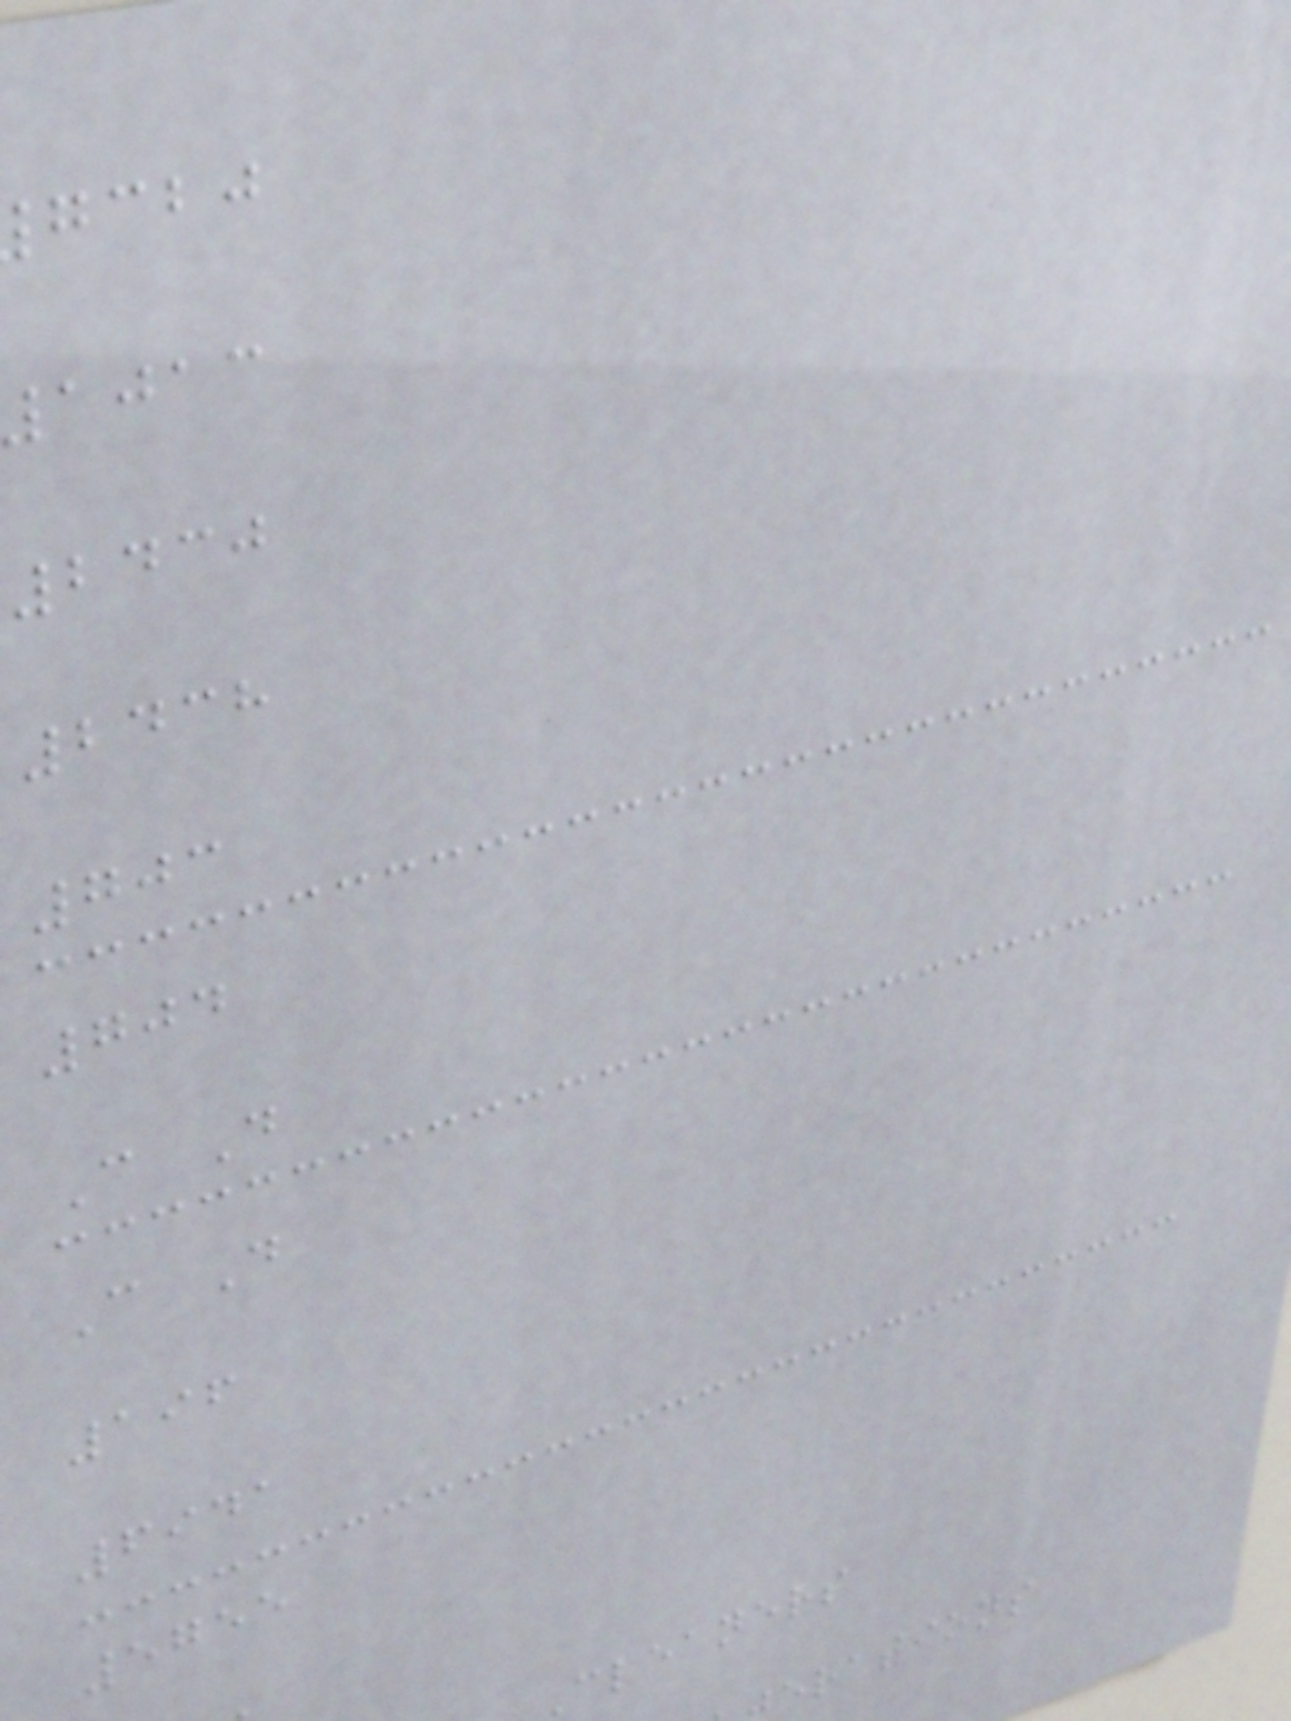gcbj
ajac
2430
2438
703
704
C D
C D
196
6941
5755
cleaners
erations
